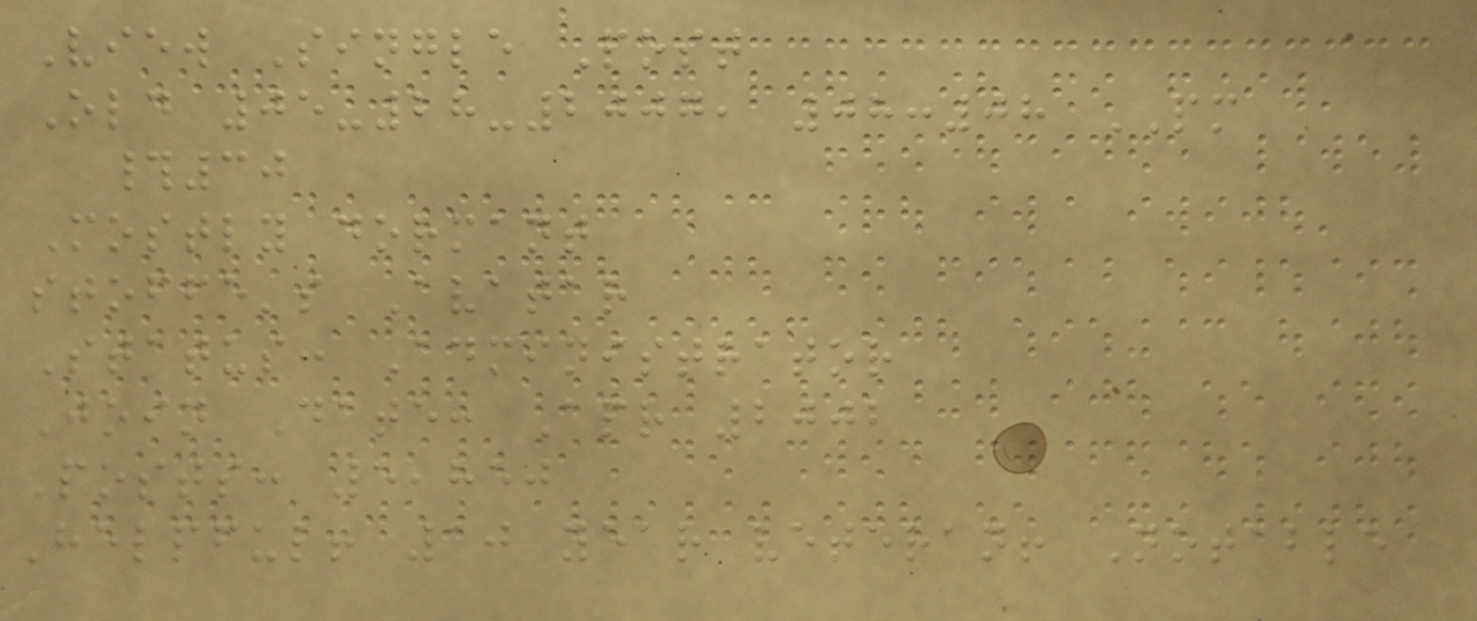View Single Post
Old 05-28-2007, 08:08 PM
#30
Mostly dormant
stoffe's Avatar
Status: Administrator
Join Date: Apr 2002
Posts: 5,850
Helpful! 10 year veteran! Notable
